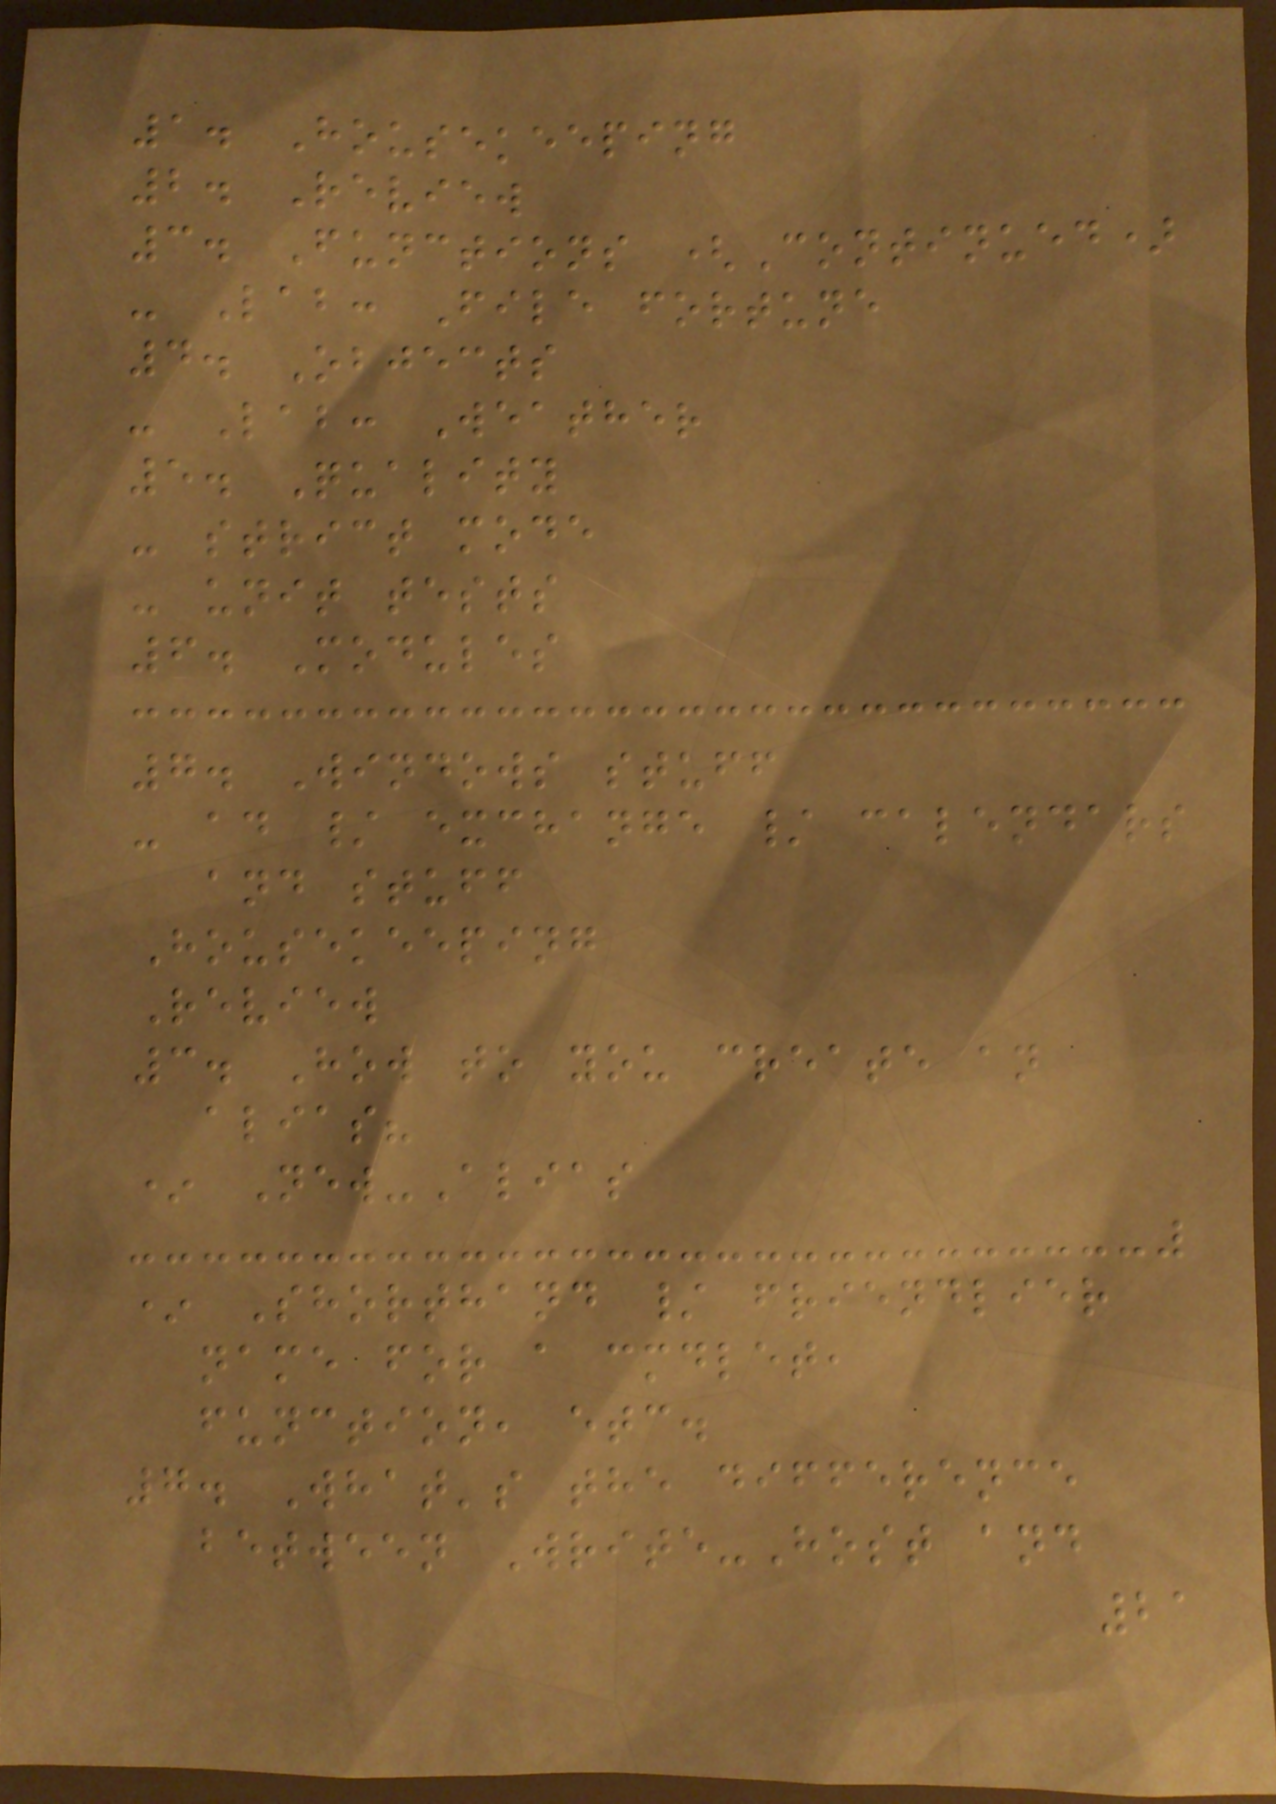1. Housekeeping
2. Review
3. Functions (Continued)
- Lab: File fortune
4. Objects
- Lab: Weather
5. Quality
- strict mode
- unit tests
6. Modules
7. Windows stuff
- ad / exchange / calendars
and stuff
Housekeeping
Review
3. How to you create an
alias?
* New-Alias
* Shorthand / friendlier
name for a cmdlet,
function, etc.
7. What's the difference
between Write-Host and
21
